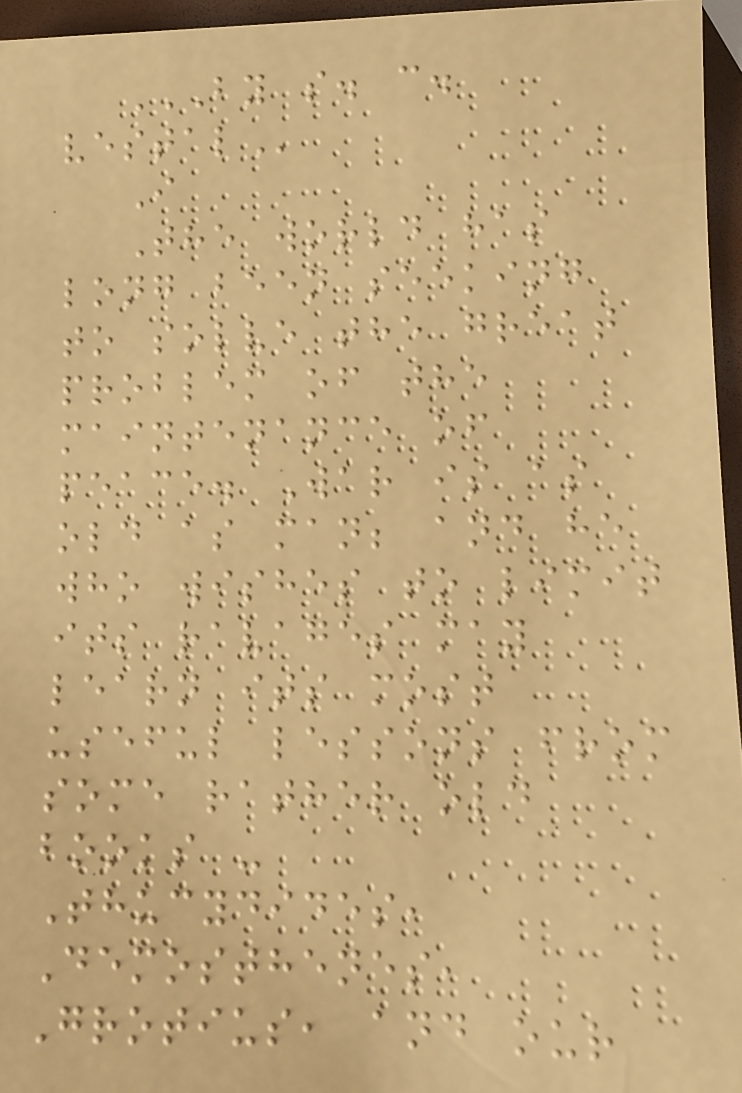BY S. C.
VESTAL
I
The world has
long been seeking
to solve the great
problem of the
maintenance of
peace. War is as
old as man; and he
who wishes to limit
its ravages may
learn its most
useful lessons from
some rather old
books -
Thucydides,
Demosthenes,
Grotius, and our
